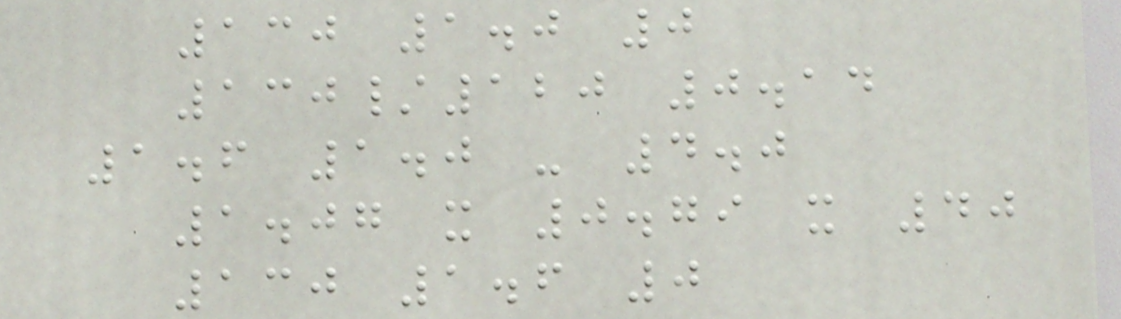130 1.0 0
130/120 0.14
1.6 1.0 - 4.0
1.07 x 0.79 x 40
130 1.6 0
